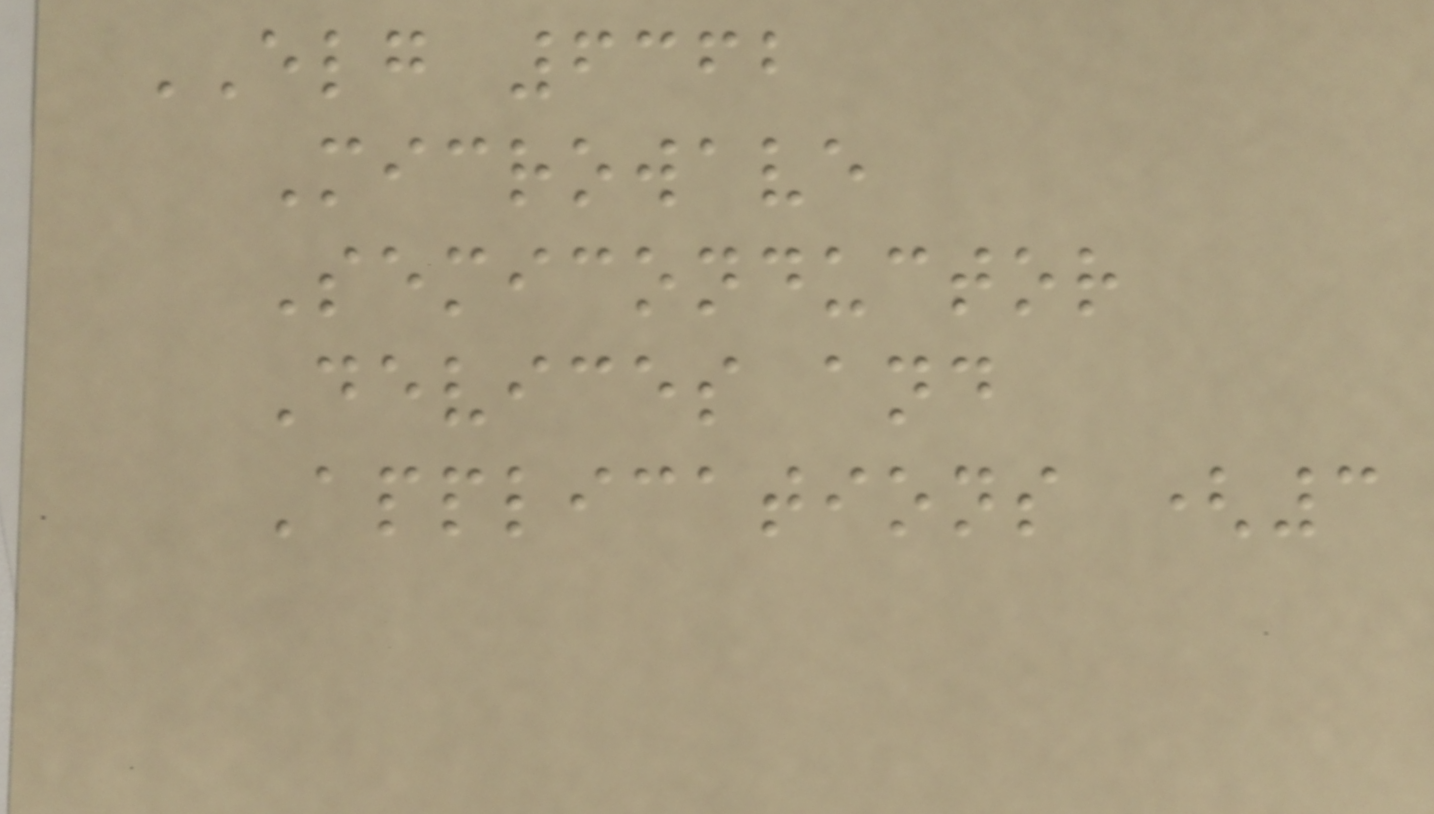ELG 6362
Microwave
Semiconductor
Devices and
Applications (3
